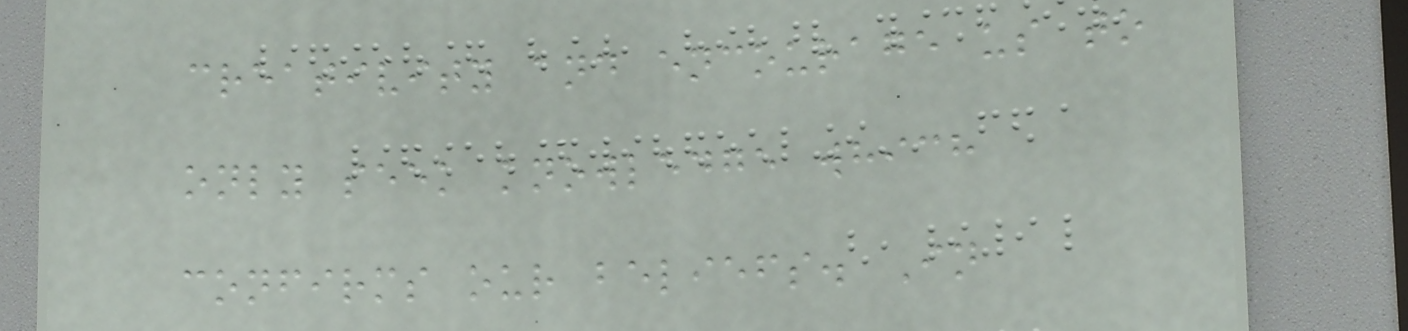creativity and encourage us to
only seek knowledge which
confirms our beliefs. In
